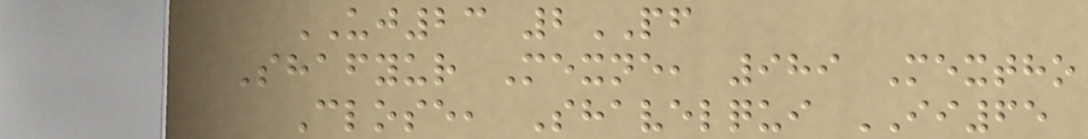UJ23 2PF
Shafyur Mexne, 989 Mextho
Close, Shavelqui II65
